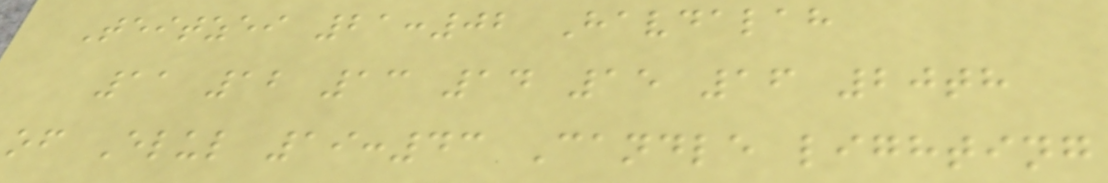Teitzei 21:02 Havdalah
11 12 13 14 15 16 20th
of Elul 19:43 Candle lighting
